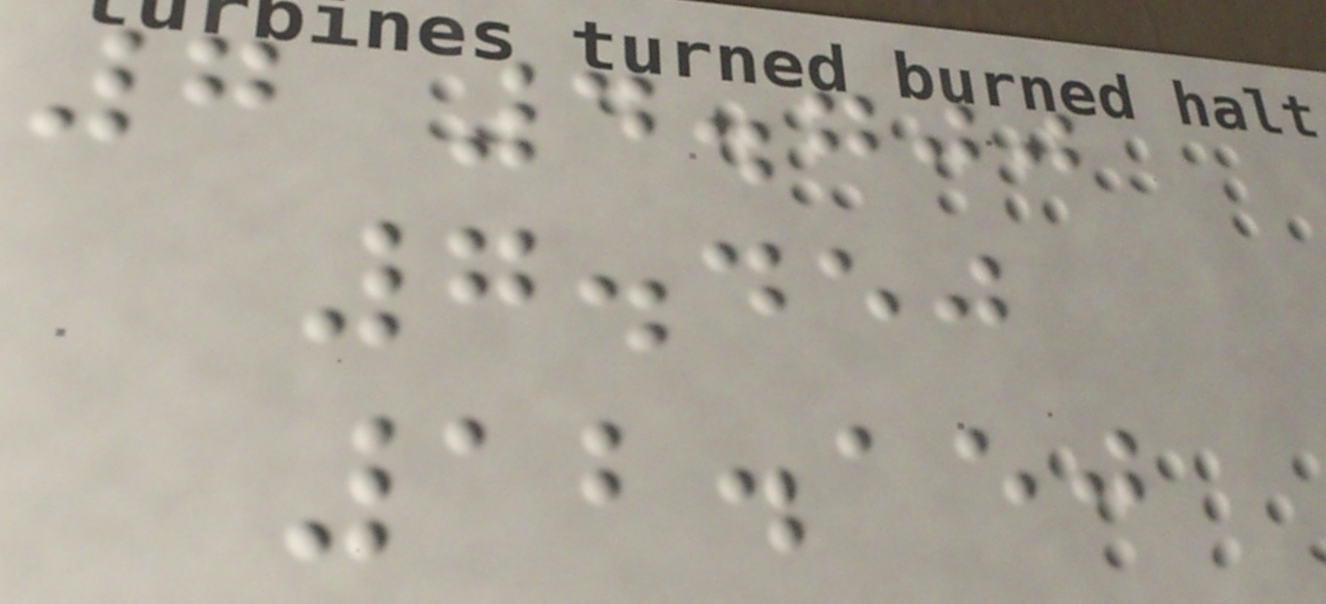7 4.700
7.450
12.150
